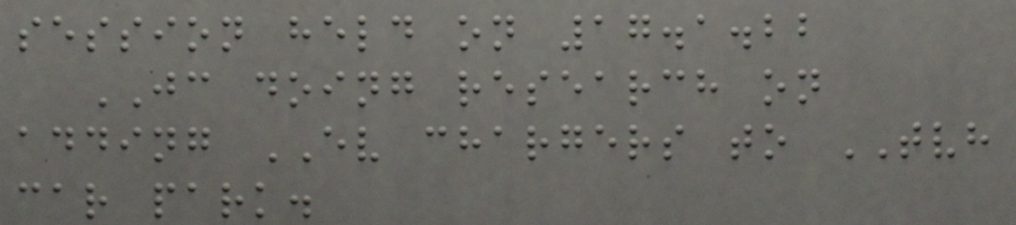session held on 17.1.22
JC doing research on
adding EV chargers to TVH
car park.
